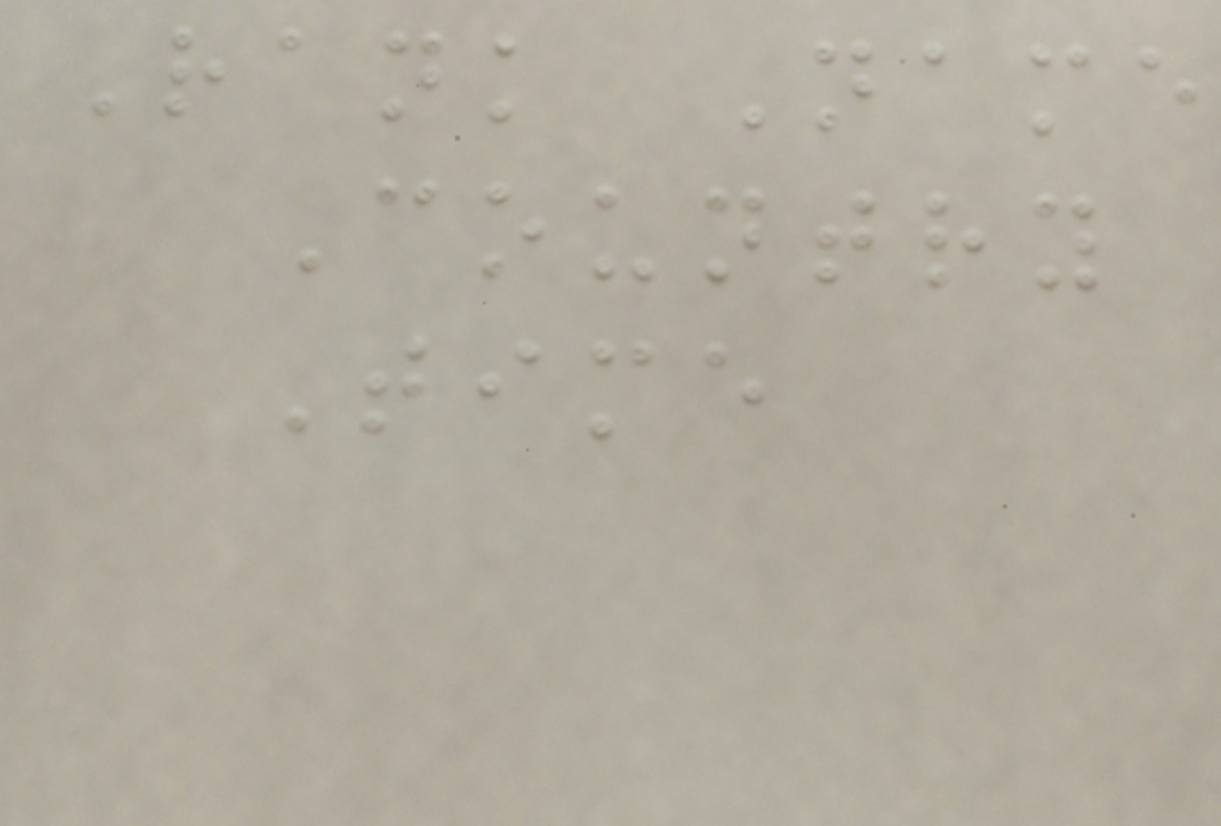Rank Name
Country
Time
